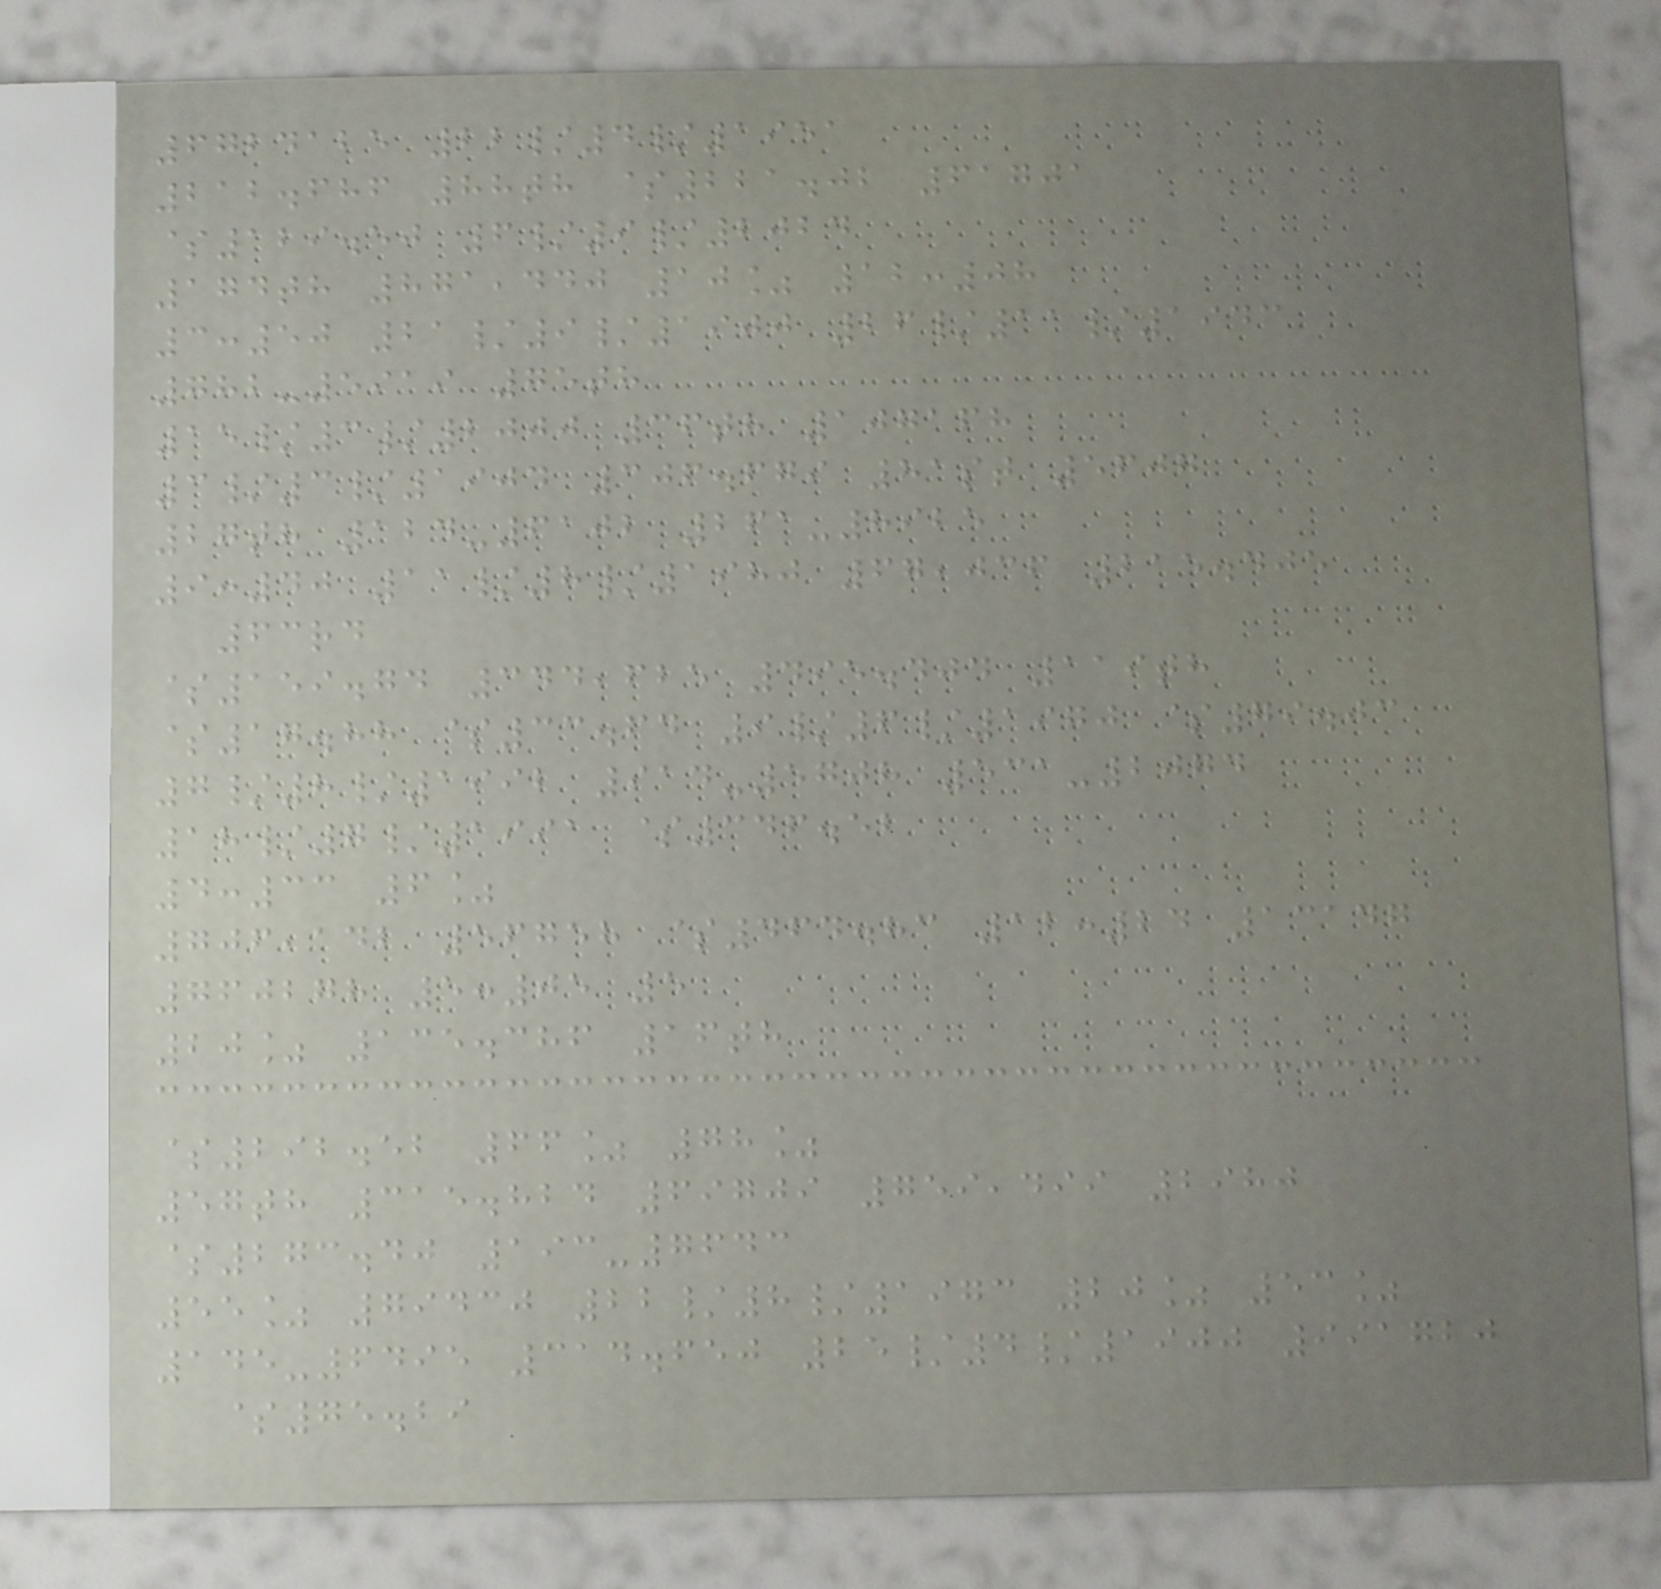6724125 22/4/1951
212.686 88th $221.02 61701
$129.50 6/9/2024
174th 871,440 10% 12:08
3:50 21/9/1900 26/11/1943
782-5919 75th
15/3/2000 36th 107168
3/3/1904 306.679 81st 5607
27th 124-6102 261-8925
9:40 11/8/1980 67,036 215.405
63rd
$159.74 344,625 495.404 119th
$17.88 $33.64 9/6/1970 $79.03
7/8/1992 914-5708 531-2074
18/7/1991 $346.52
4:33 6%
706,142 56758 $464.83 12:24 13147
760278 5:05 5
20% 135.386 16th
$292.52 66% 78%
57th 315.824 69709 759,499 2980
$273.40 193-7643
55% 79430 22/8/1973 20% 53%
145-6495 314.650 25/4/1900 991720
$75.29
